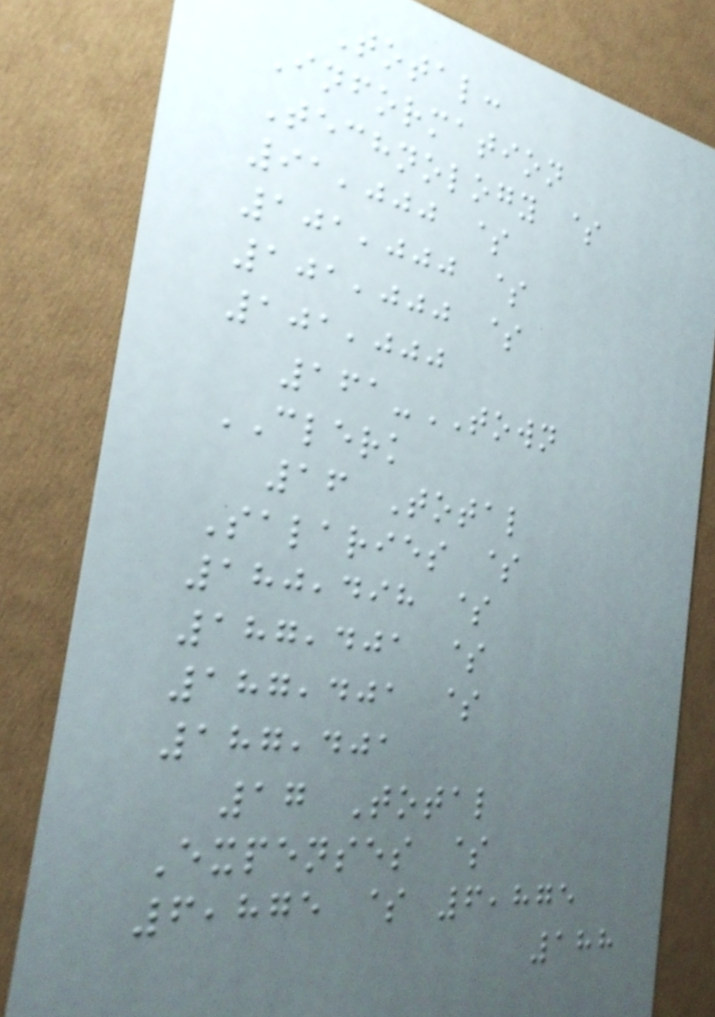Total:
Information
Technology $
91,000 $
101,000 $
101,000 $
101,000
161-TOWN
CLERK
16 Total
Salaries $
180,498 $
187,401 $
187,401 $
187,401
17 Total
Expenses $
6,875 $ 6,875
188
